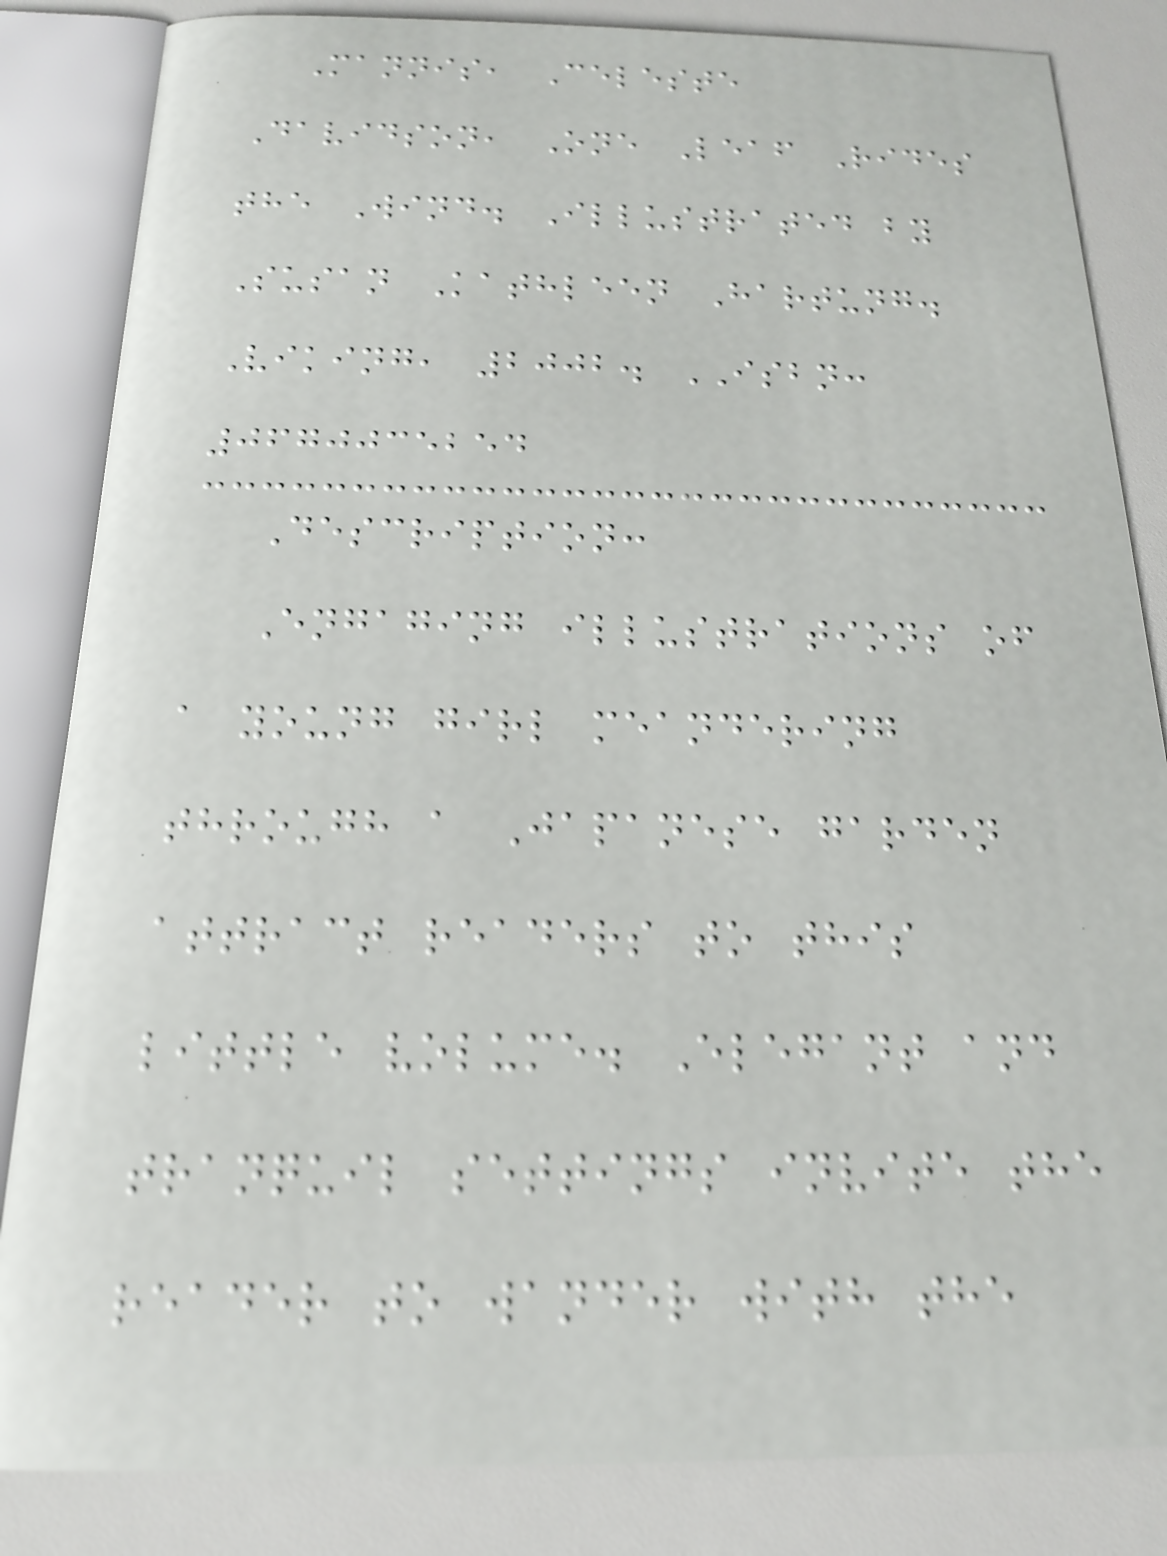Mannis, Celeste
Davidson, One Leaf Rides
the Wind. Illustrated by
Susan Kathleen Hartung.
Viking, 2002. ISBN:
0670035254
Description:
Engaging illustrations of
a young girl meandering
through a Japanese garden
attract readers to this
little volume. Elegant and
tranquil settings invite the
reader to wander with the
